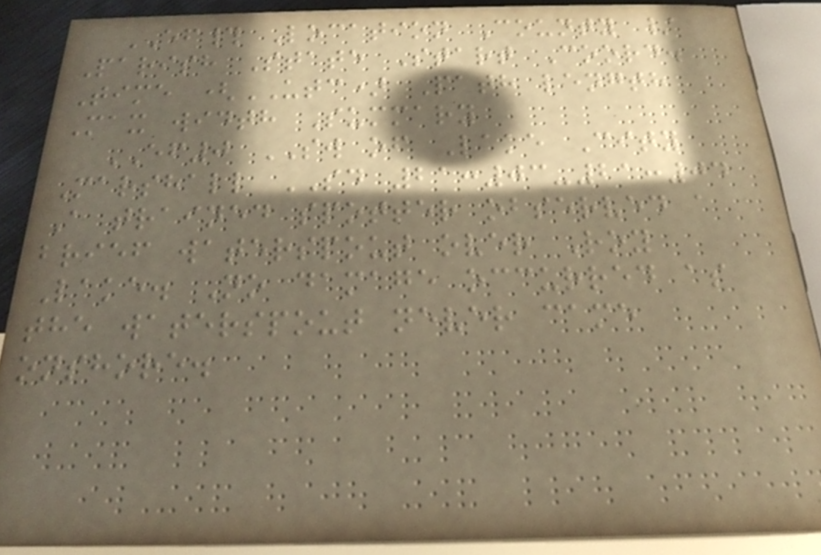EF# Location County /
Parish State Start Coord.
Time (UTC) Path length
Max width Summary
EF0 SW of Lake City
Marshall SD 21:03-21:04
A trained spotter observed a
brief waterspout over Roy
Lake. No damage occurred as
the waterspout never came
onshore.
